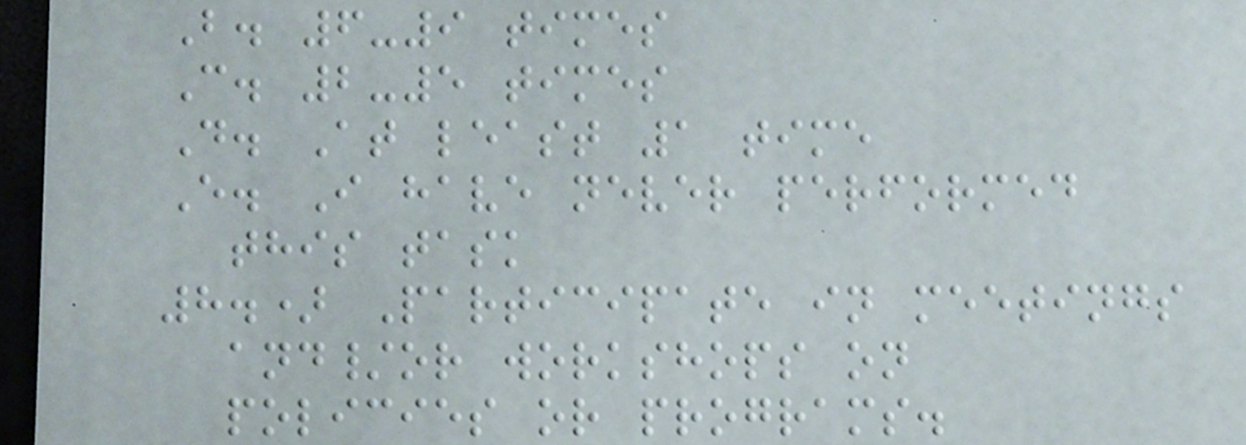B. 6-9 times
C. 2-5 times
D. At least 1 time
E. I have never performed
this task
8.) Participate in meetings
and/or workshops on
policies or programs.
